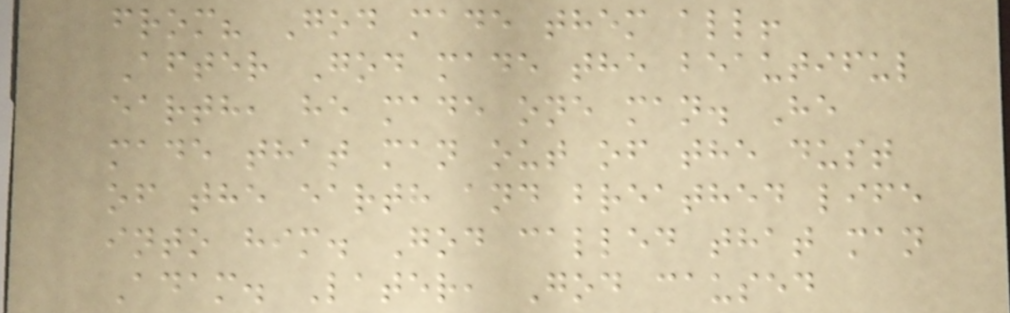from? God made them all!
After God made the beautiful
earth, he made one man. He
made that man out of the dust
of the earth and breathed life
into him. God called that man
Adam. Later, God caused
